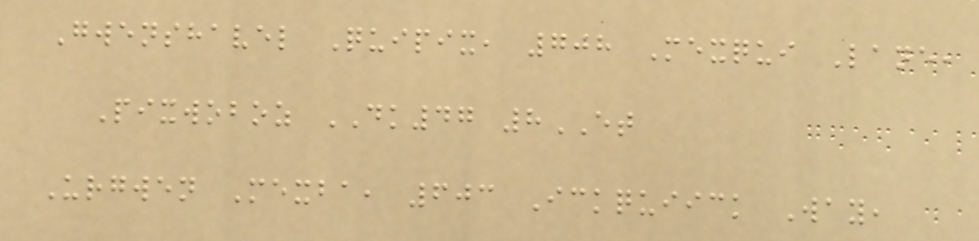Gwenshavel Quipix, 708 Mexqui Lane,
Pixwoboz DK47 8ET
Urgwen Mexba, 603 Ickquiick Way,
